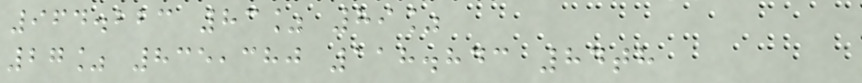964.223 83% 89%
27% 835,380 118.843 84th
